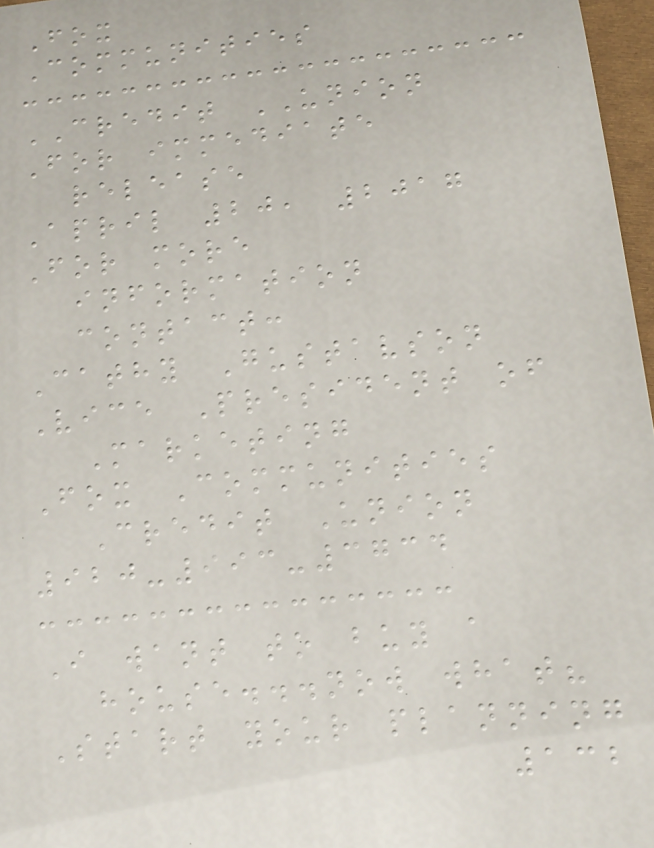Fox
Communities
CREDIT UNION
For immediate
release
April 20, 2017
For more
information
contact:
Cathy Gustavson
Vice President of
Marketing
Fox Communities
Credit Union
920-993-3734
I want to buy a
house...now what?
Start your planning
132
